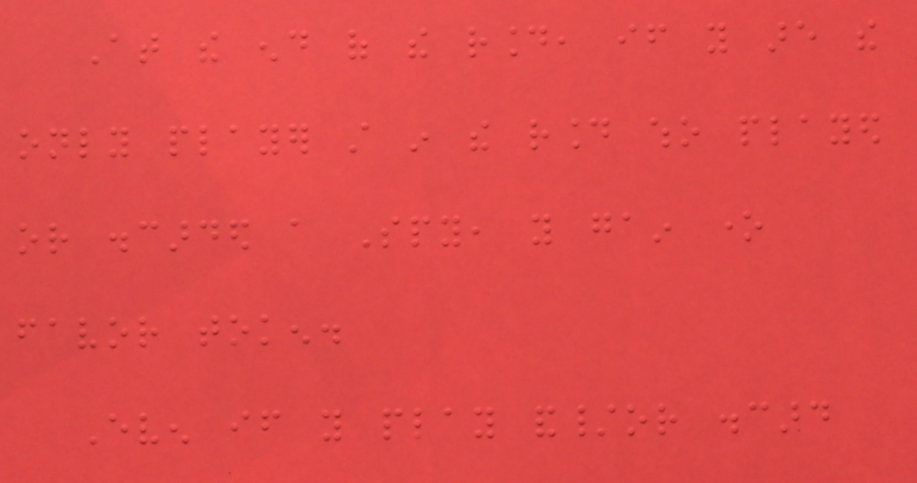At the end of the round, if you are the
only player still in the round who played
or discarded a Spy, you gain one
favor token.
Even if you play and/or discard
